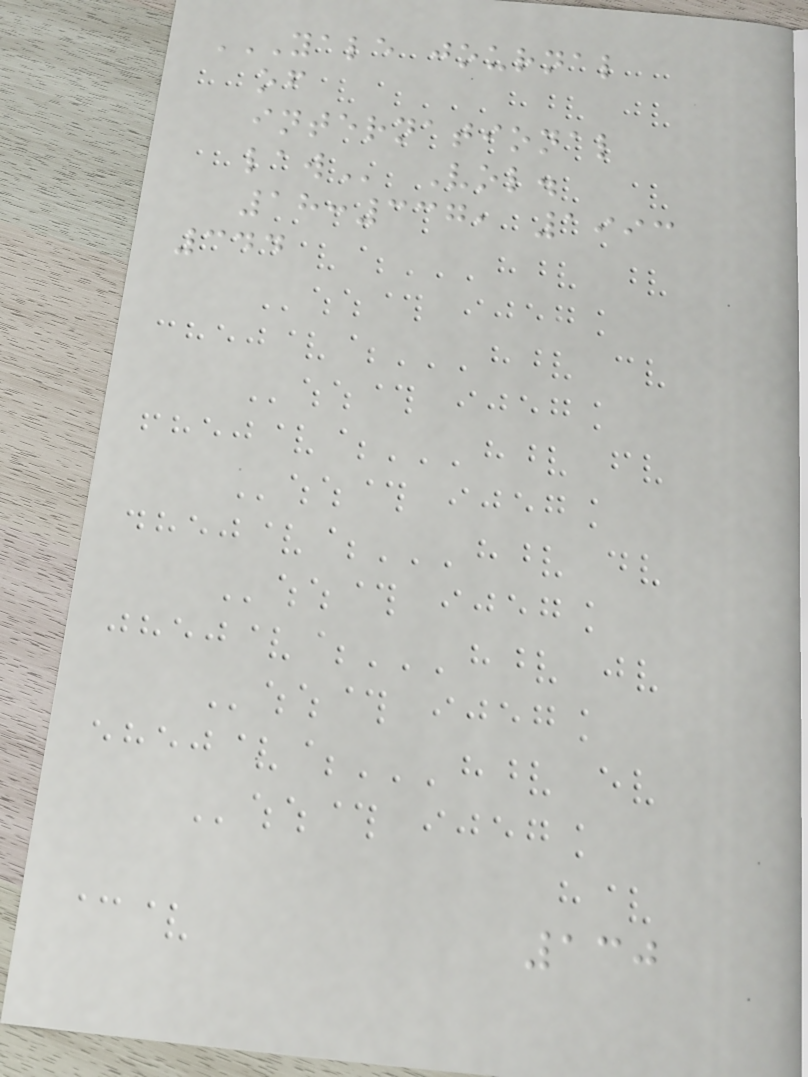YALE JOURNAL
OF
INTERNATIONAL
LAW Vol.
18:337, 1993
344
130
